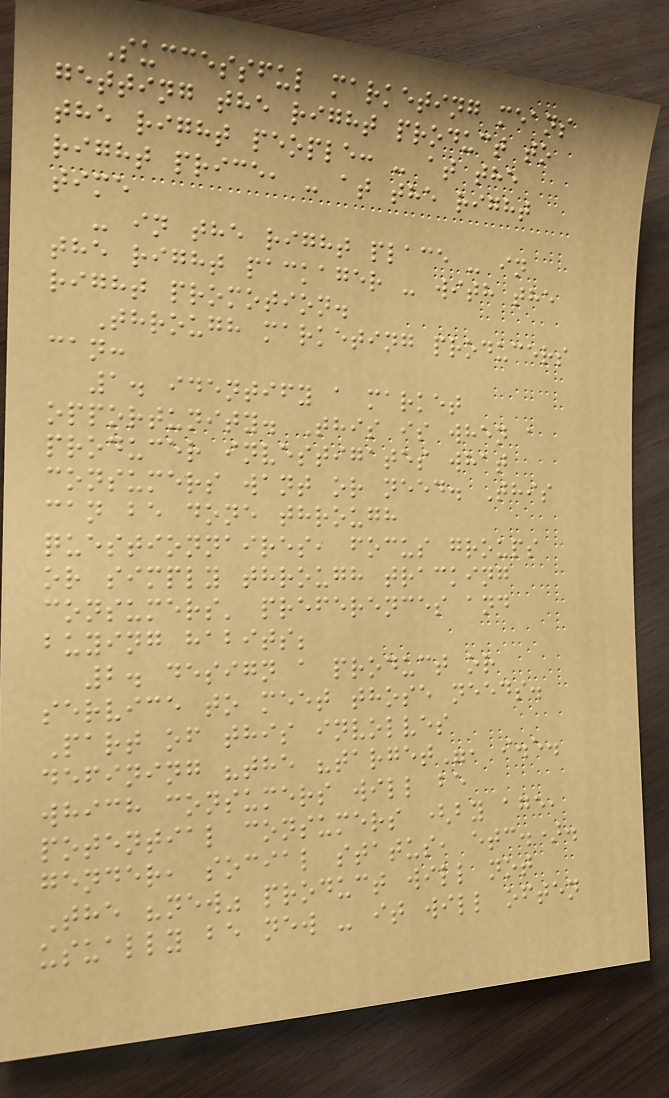Successful marketing means
getting the right product to
the right people: - at the
right price, - at the right
time
- in the right place - in
the right packager - with the
right promotion.
Through marketing producers
can:
1. identify a market
opportunity. This is when a
producer investigates what
consumers want or need. This
can be done through
questionnaires, focus groups
or simply through tracking
consumers' preferences and
buying habits;
2. design a product or
service to meet those needs.
Part of this involves
defining "the "target", i.e.
which consumers will be
potential consumers (by age,
gender, social status, etc.).
The "new" product will not
usually be new - it will often
